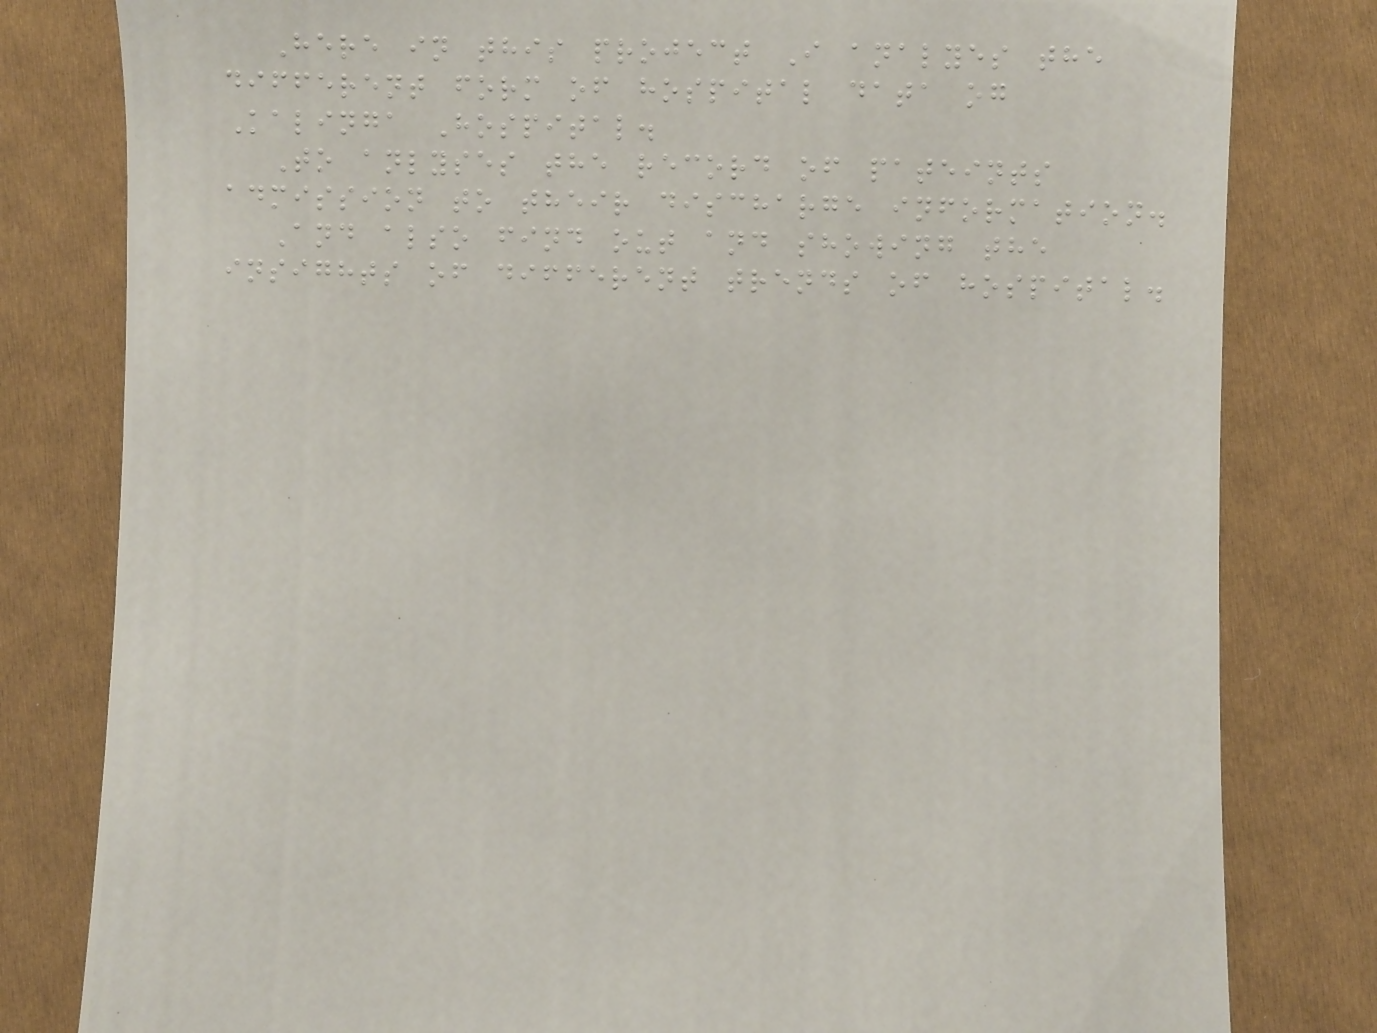Here in this project I analyes the
different form of hospital data og
Kalinga Hospital.
To anlyses the record of pateints
admission to their discharge information.
And also find out and showing the
insights of different trends of hospital.
